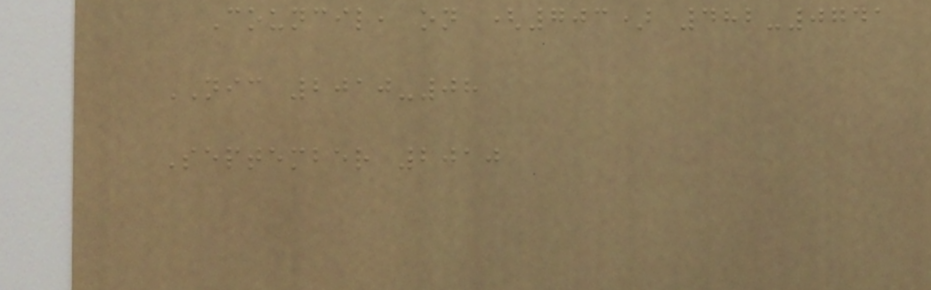Council, on (703) 482-0741
NIC 2010-08
September 2010
